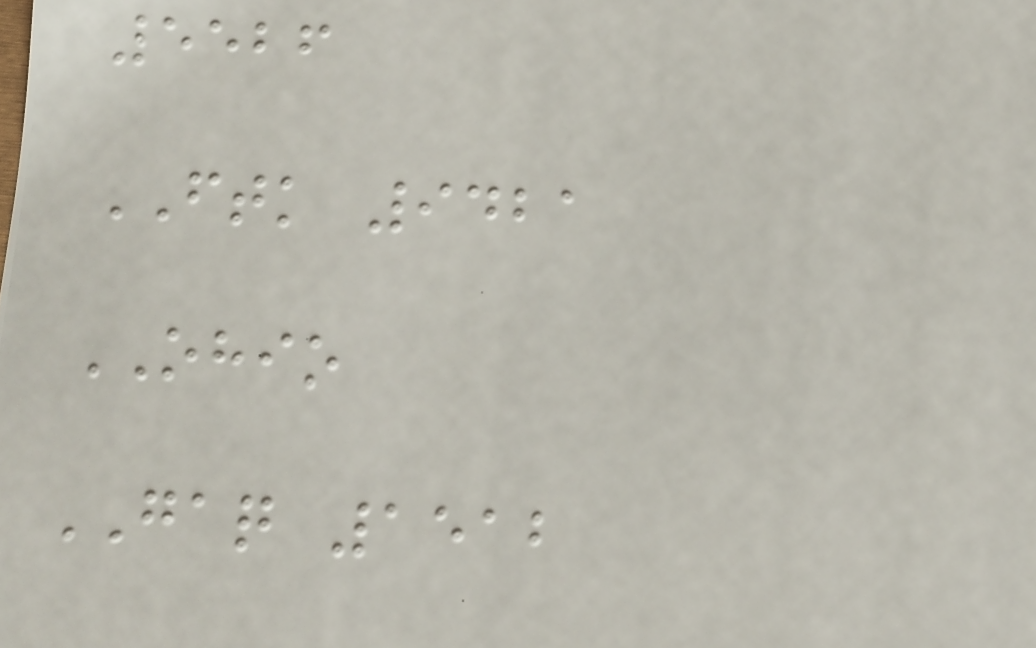5526
FTK 9421
OHIO
GAQ 1512
